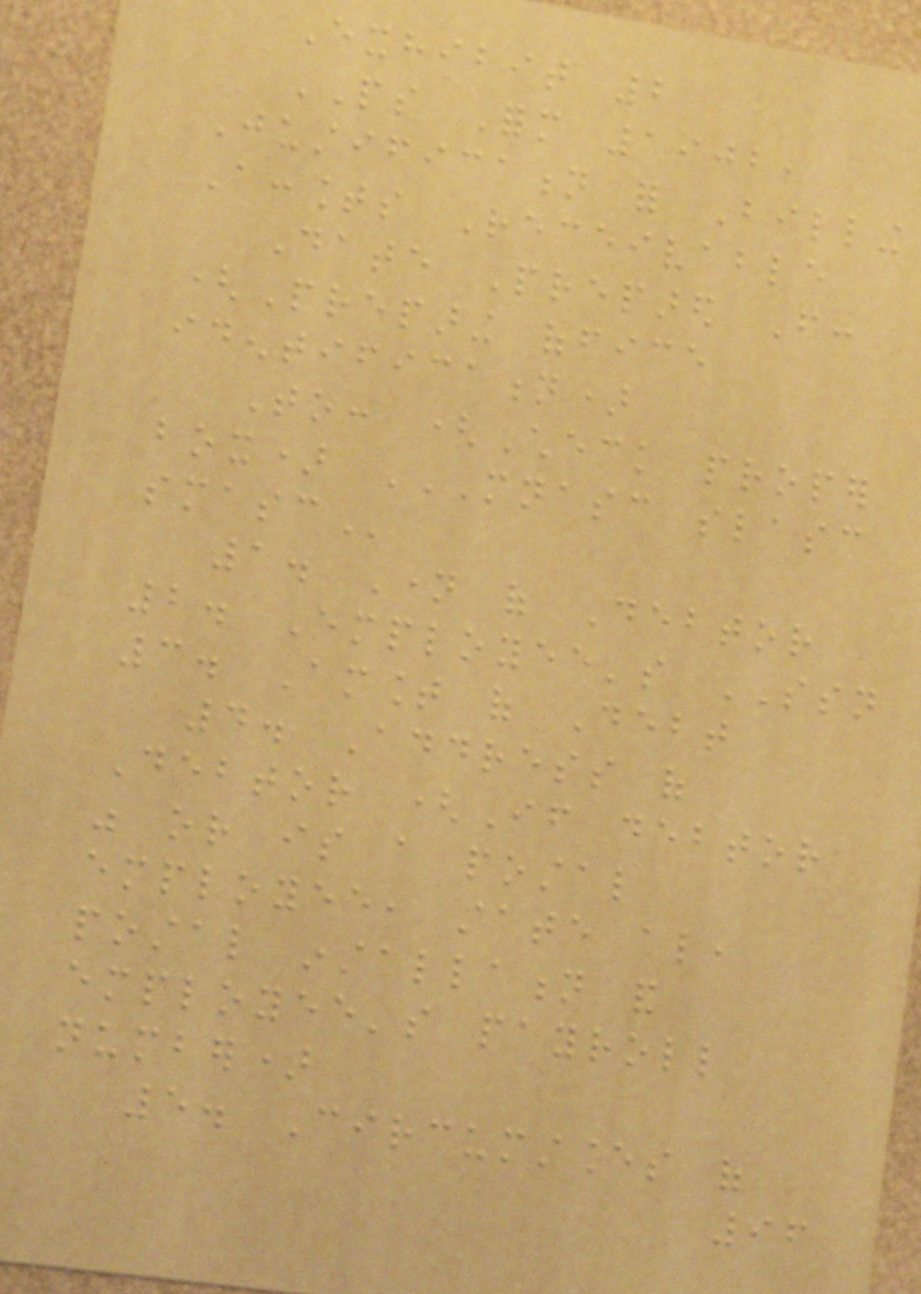Exhibit 2
PS Form 1902,
Justification for Billing
Accounts Receivable
Date Prepared From:
(Preparing office
identification)
To: (Check proper
box) MNASC SLASC
SMASC
1. Name of Debtor
2. Employee's SSN
3. Amount of Debt
4. Address of
Debtor (If debtor
was or is a postal
employee, state also,
postal installation and
employee's payroll
number)
5. Circumstances of
96
